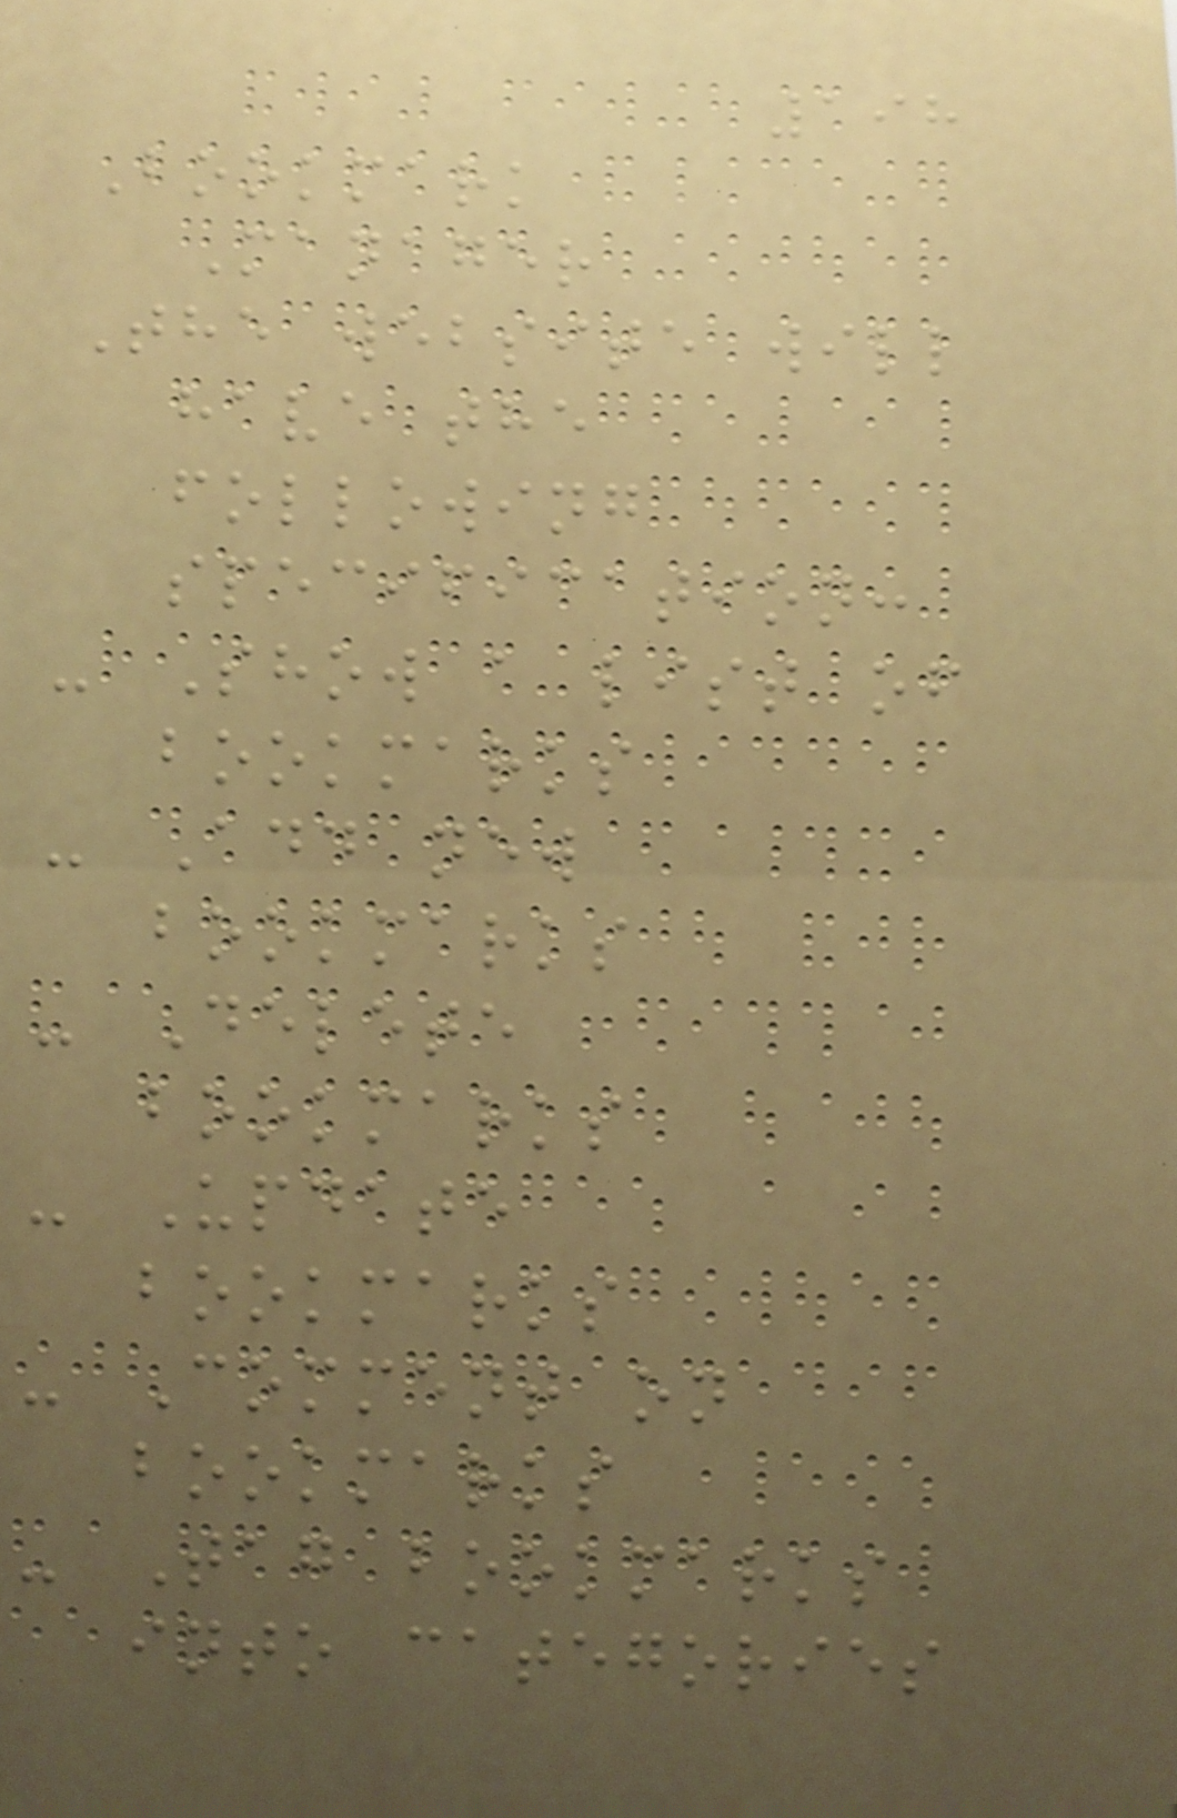198
Bookmark
Manager
The website will
have the
following
specification:
- Show a list of
bookmarks
- Add new
bookmarks
- Delete
bookmarks
- Update
bookmarks
- Comment on
bookmarks
- Tag bookmarks
into categories
